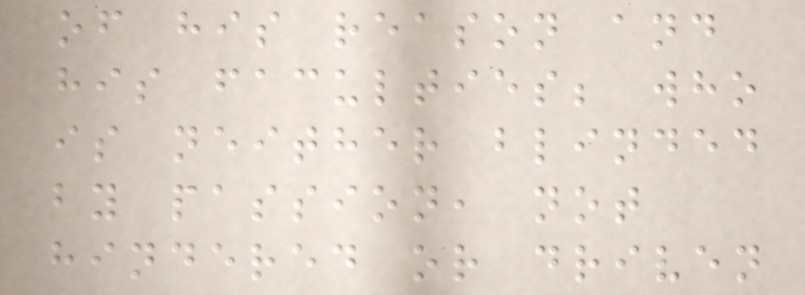of his reason and
his faculties; who
is neither blinded
by passion, not
hindered or driven
